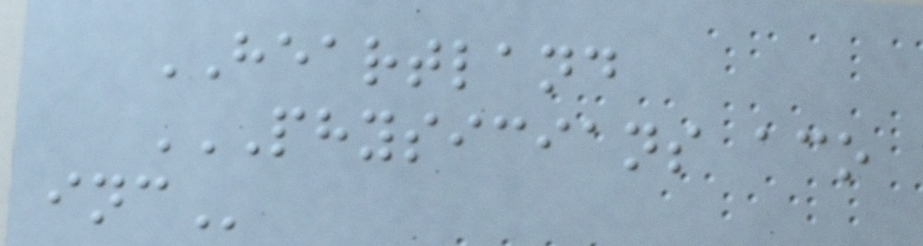HEARTLAND
PHYSICIANS ACO
INC
